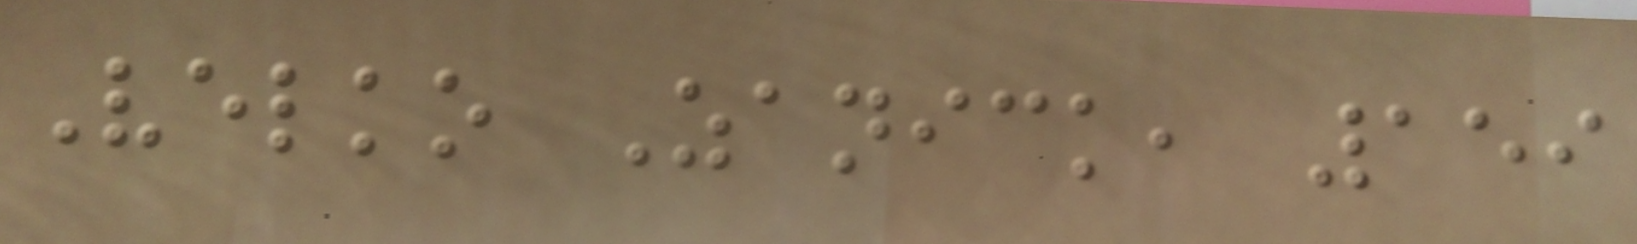Velko Zanick, 159
